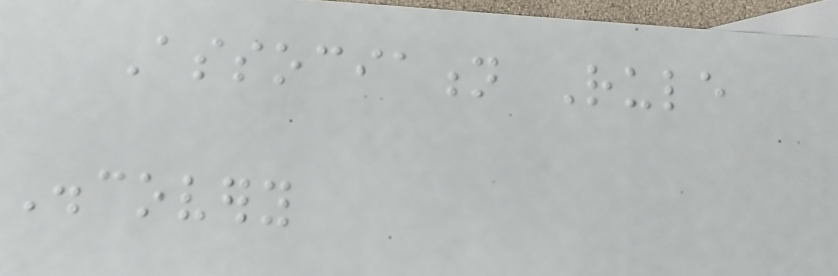Association Rule
Discovery
